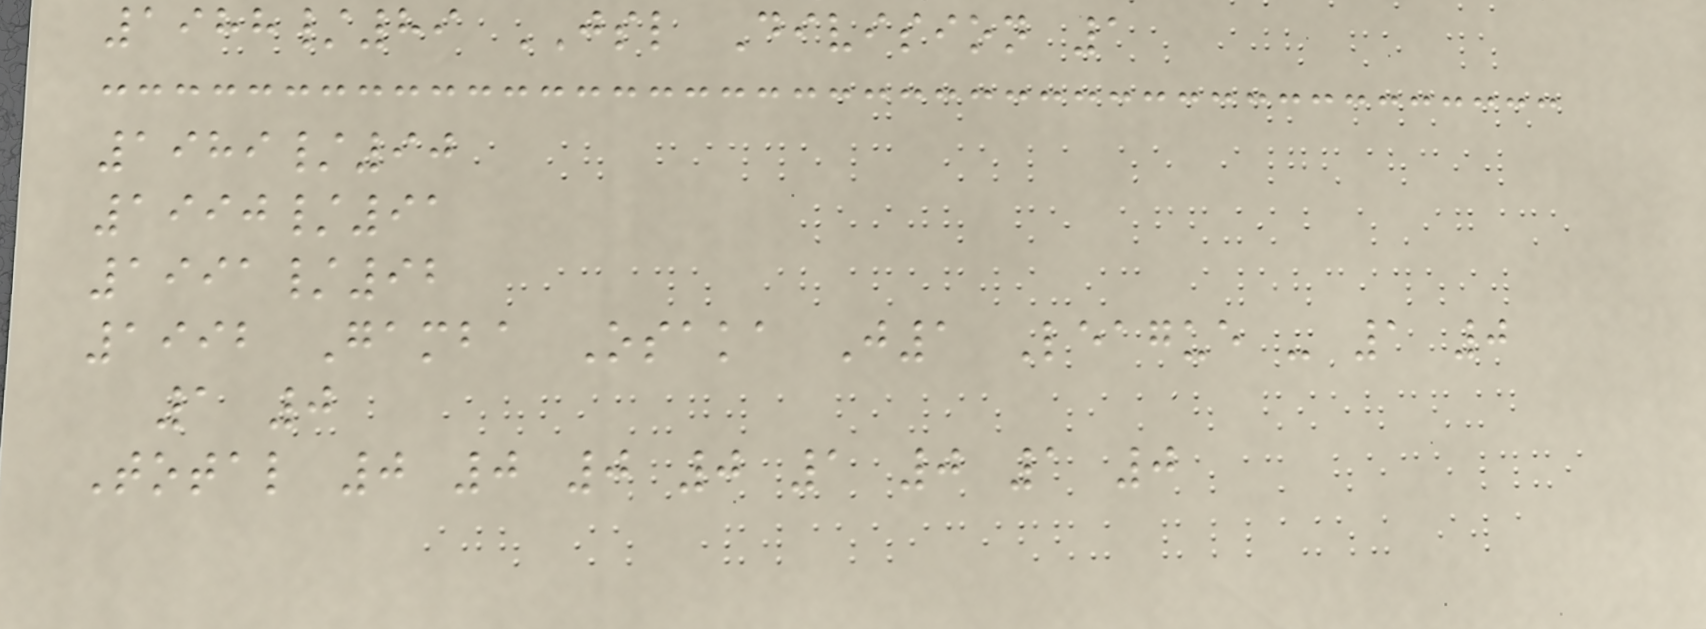1988/89 JSL Division 1
1989/90
1990/91
1991/92
1992 Gamba Osaka J1 League - 1 0
1 0
Total 0 0 0 0 1 0 1 0
